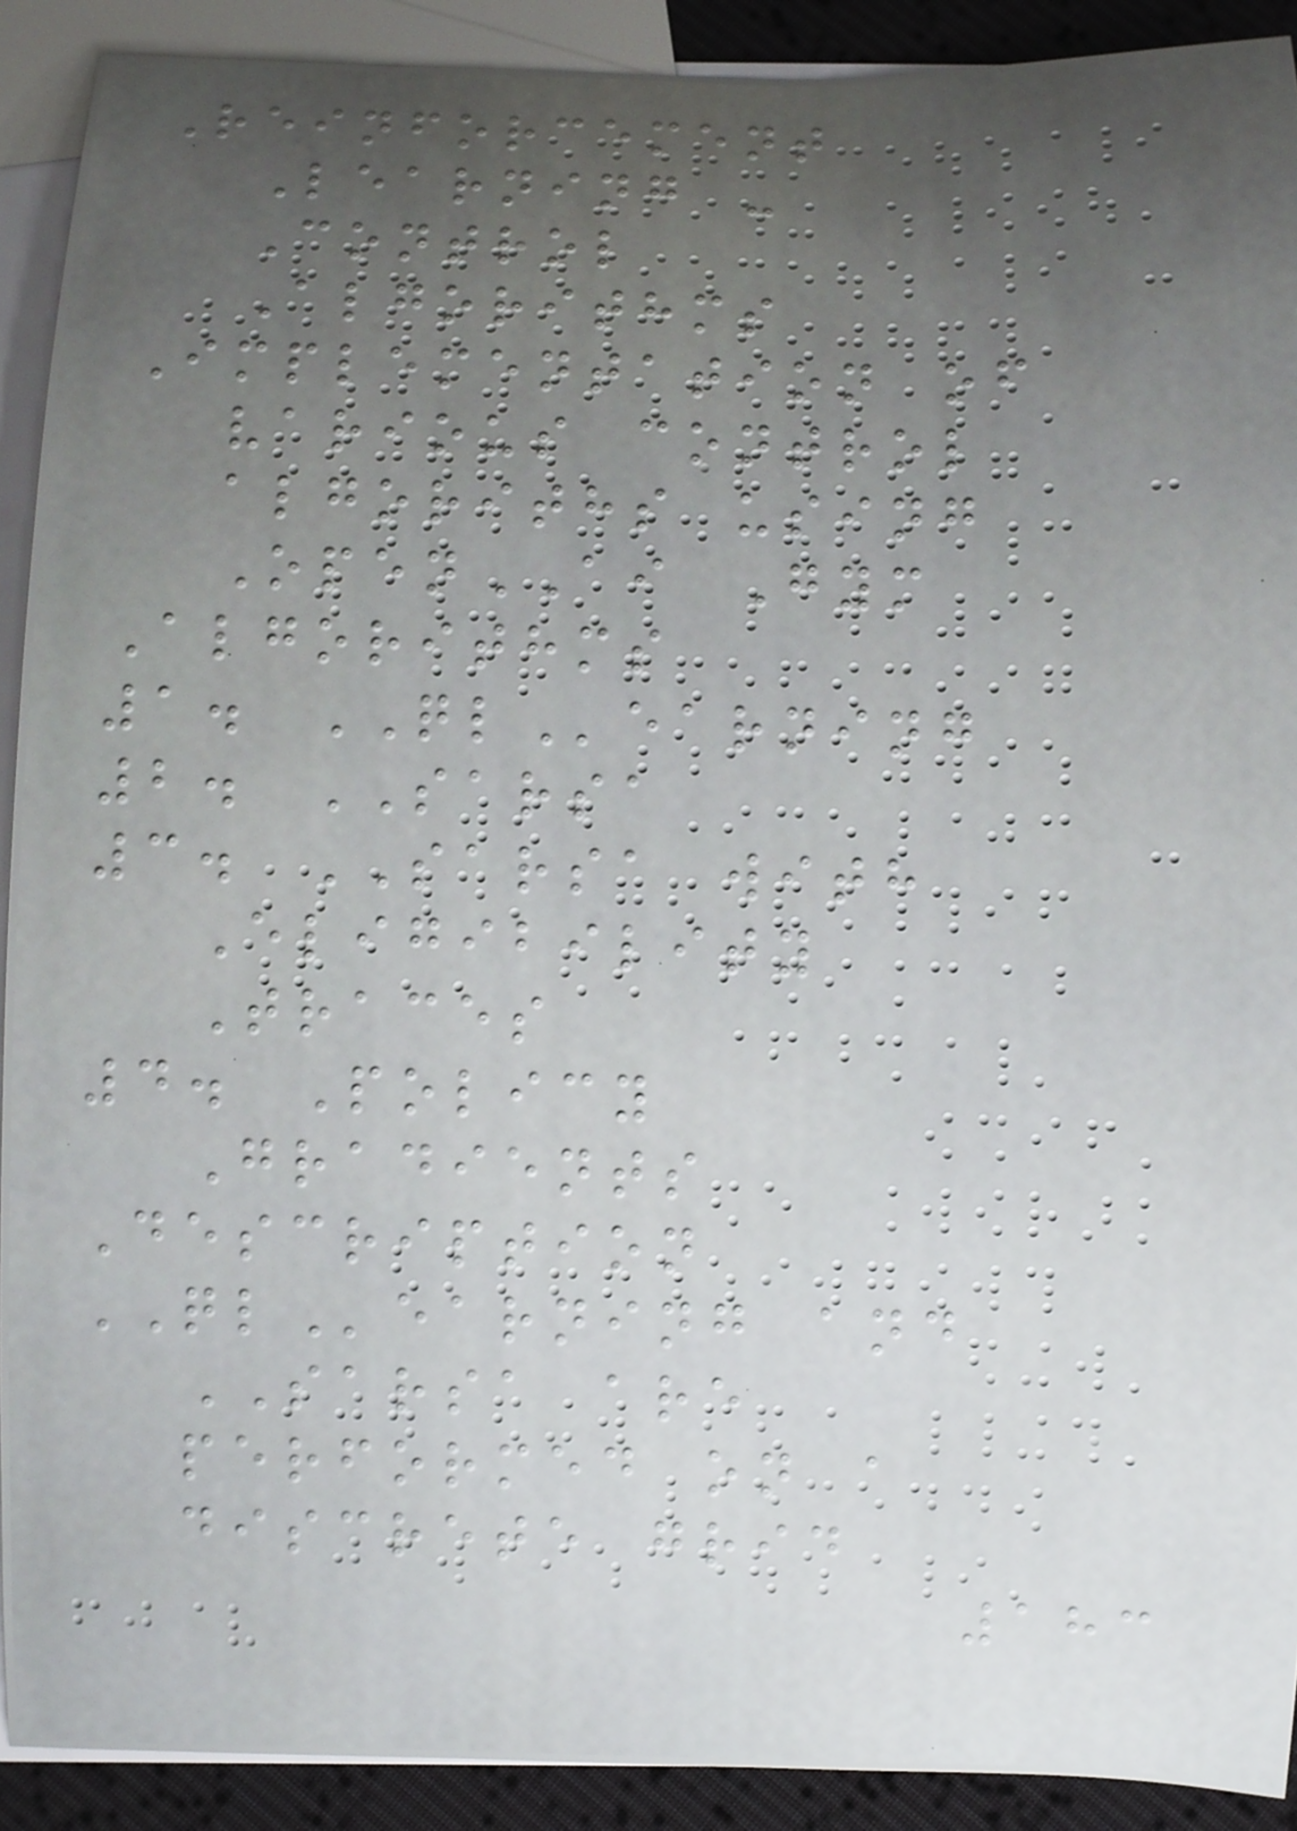Reinforcement
Learning -
Control
Algorithms
Implementation of
various control
algoriths using
OpenAI Gym
Algorithms
1. QLearning
2. SARSA
3. SARSA with
Eligibility
Traces
4. Policy
Gradients
Description
QLearning and
SARSA are
performed on a
discrete grid
183
